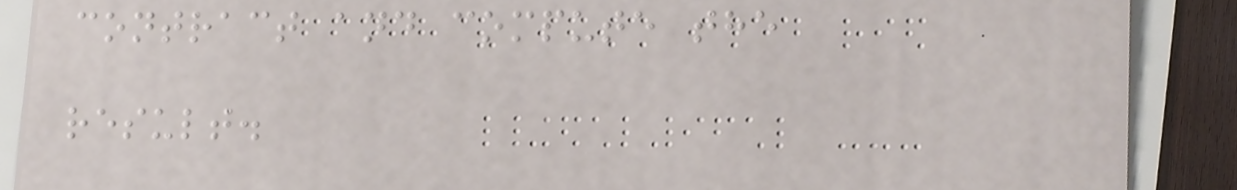contract and compute the
result.
